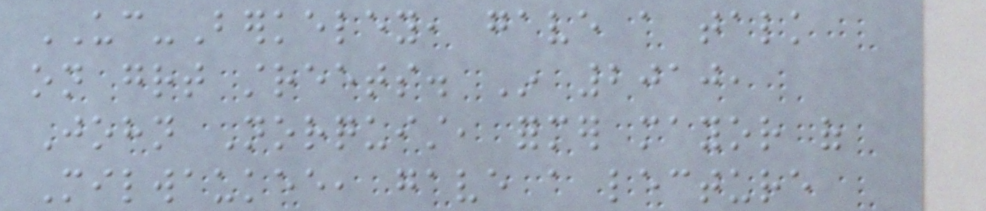UC-Berkeley, gave a talk
on great streets. In 2010,
John Norquist, former mayor of
Milwaukee, gave a lecture
